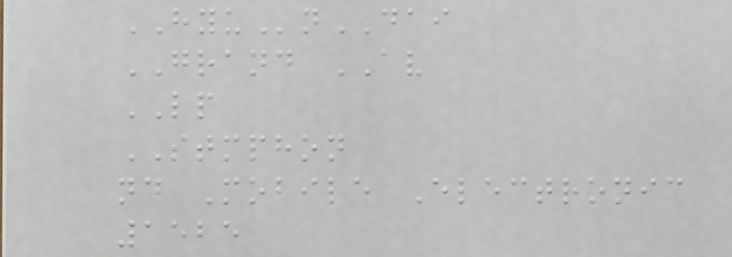HYUnDAI
GRAND AV
LP
STMPHON
nd Mobile Electronic
1525
